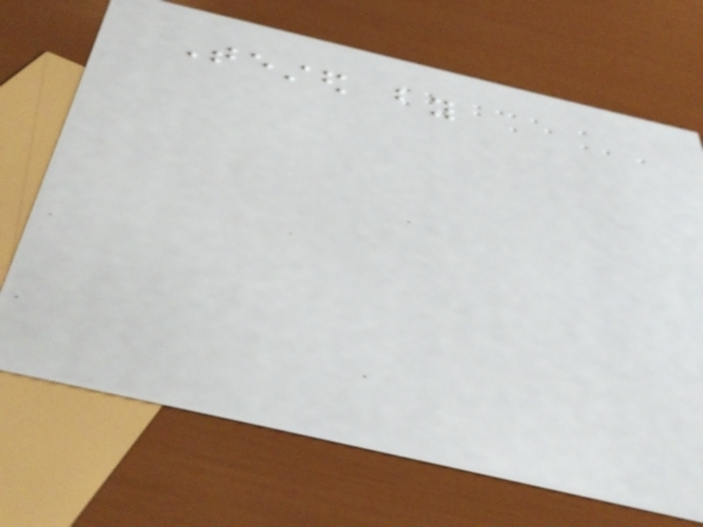Tested by
